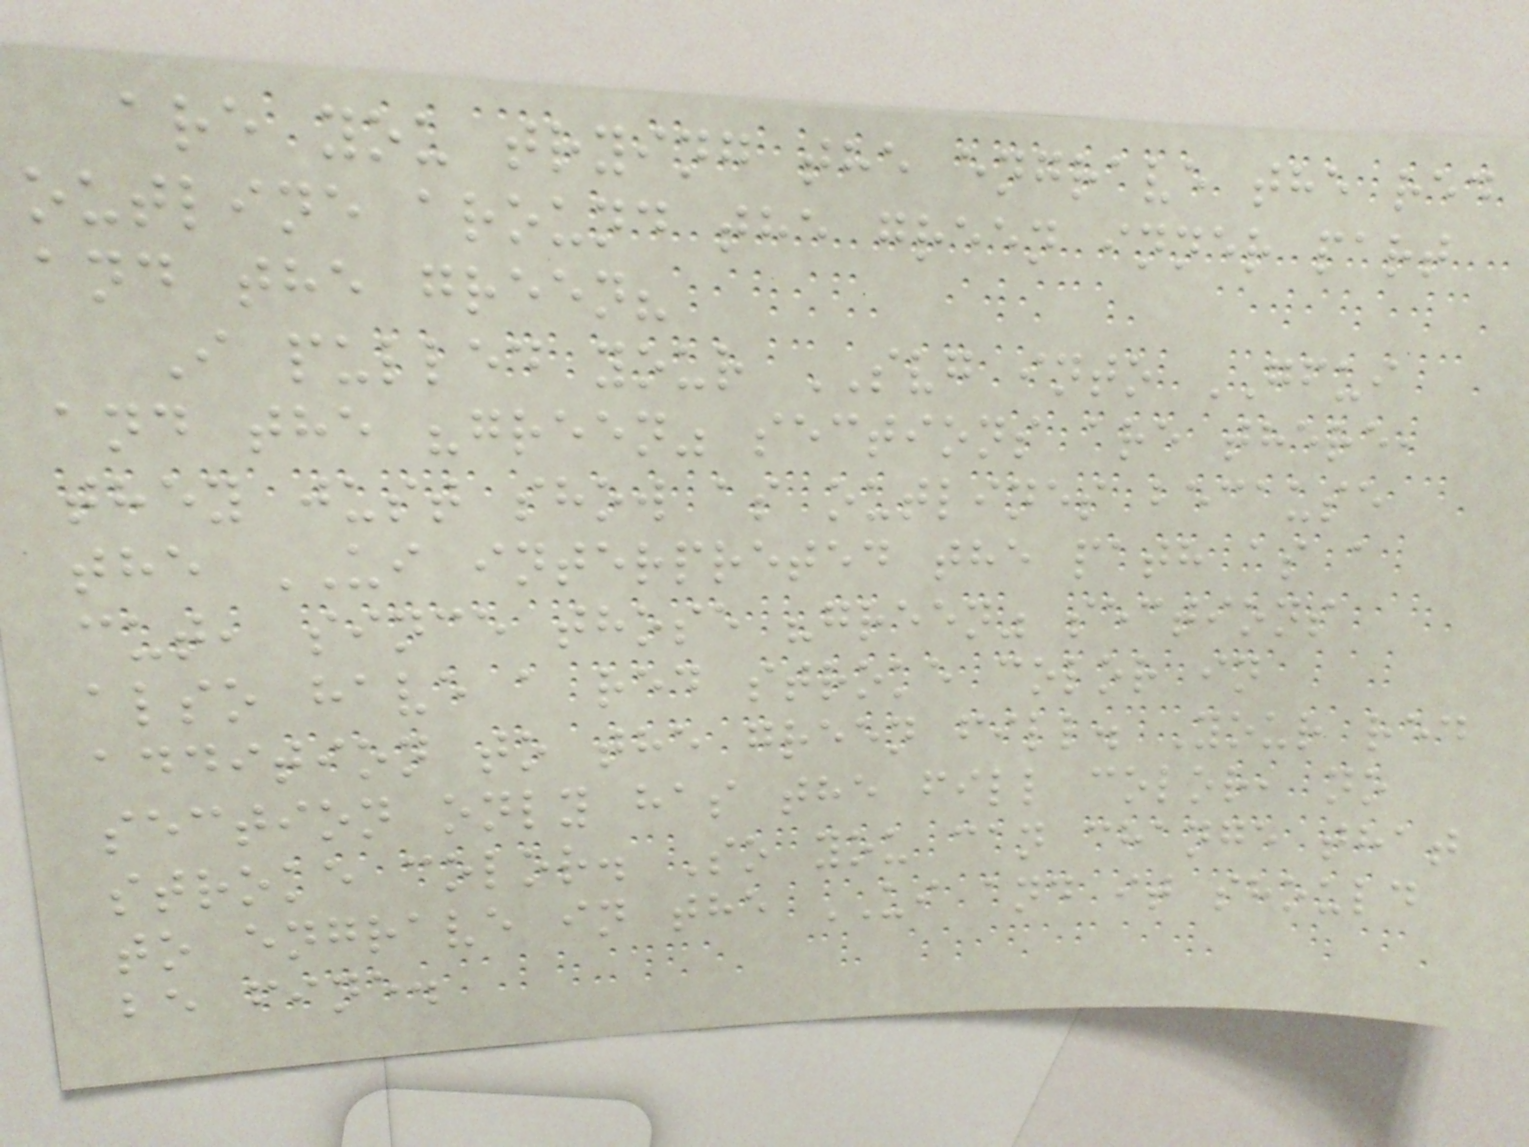are you trying the engrave the red
outline around the green inner part
and the green?
I pulled your SVG into GFUI
and the "green" sections are there,
they just show as outlines because
the UI interpreted the path as a
cut, since those "green" sections
also have a red stroke color in
addition to the green fill. Your red
section only has the fill color, no
stroke color. So you can change that
to engrave in the UI and it should
be fine.
